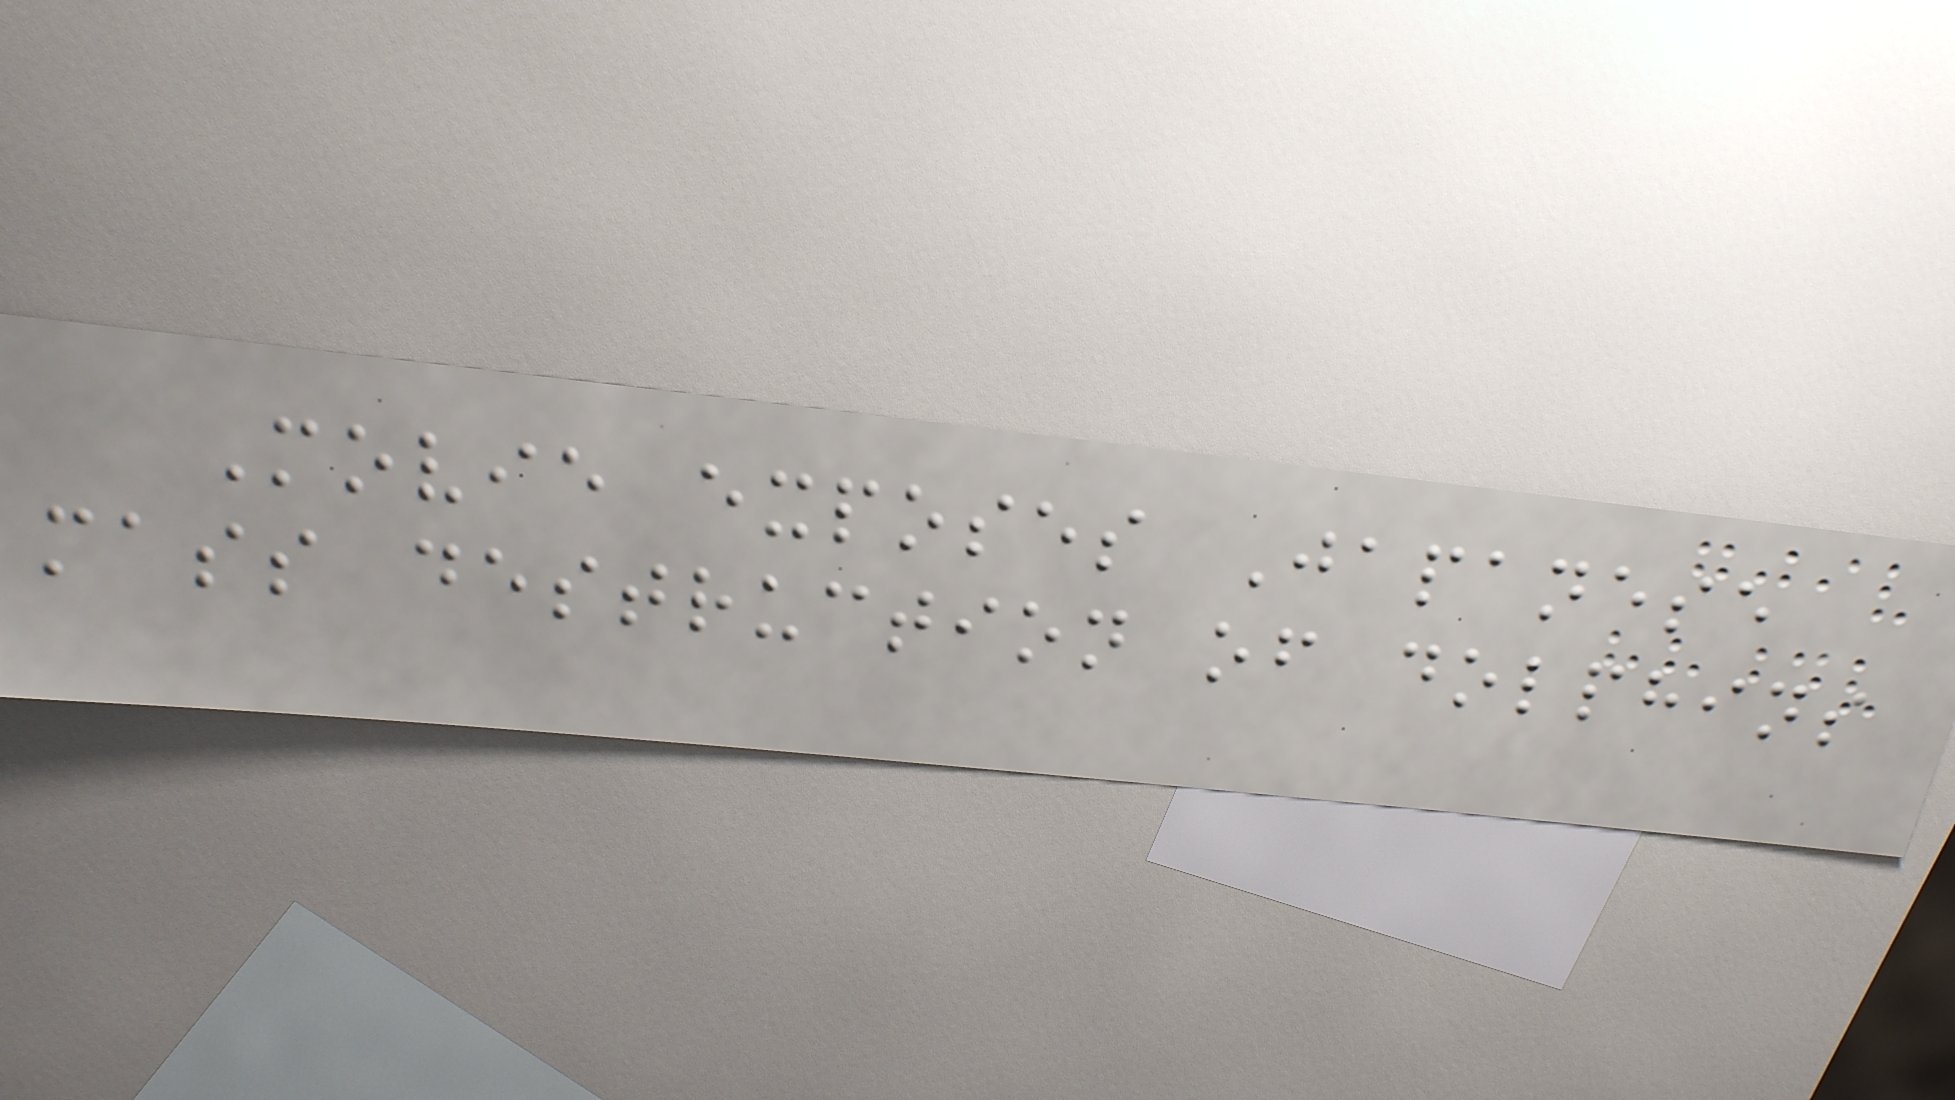Movie exposes Japanese
mass destruction of dolphins
